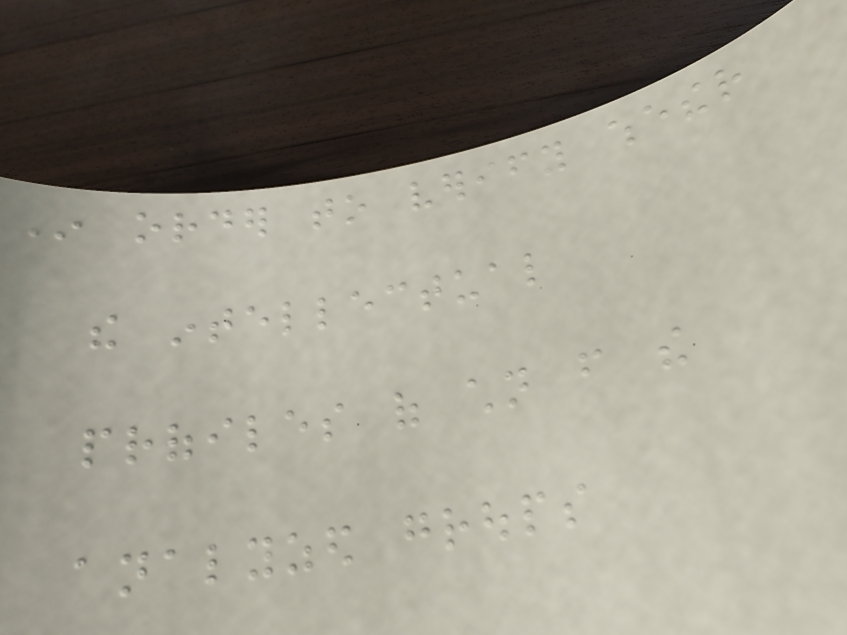In order to verify whether
the intellectual
profiles of children from the
analyzed groups
